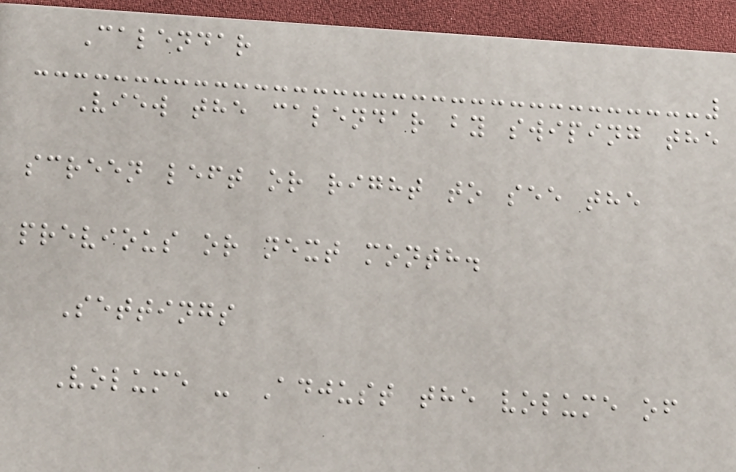Calendar
View the calendar by swiping the
screen left or right to see the
previous or next month.
Settings
Volume - Adjust the volume of
